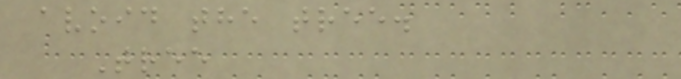avoid the tree.
Tree
